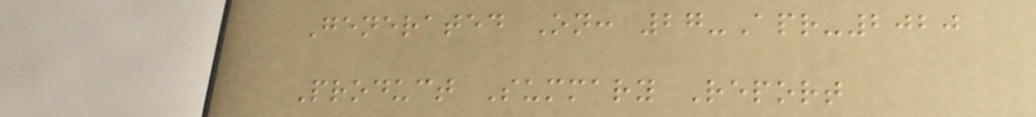Generated On: 27-Apr-2020
Product Summary Report
